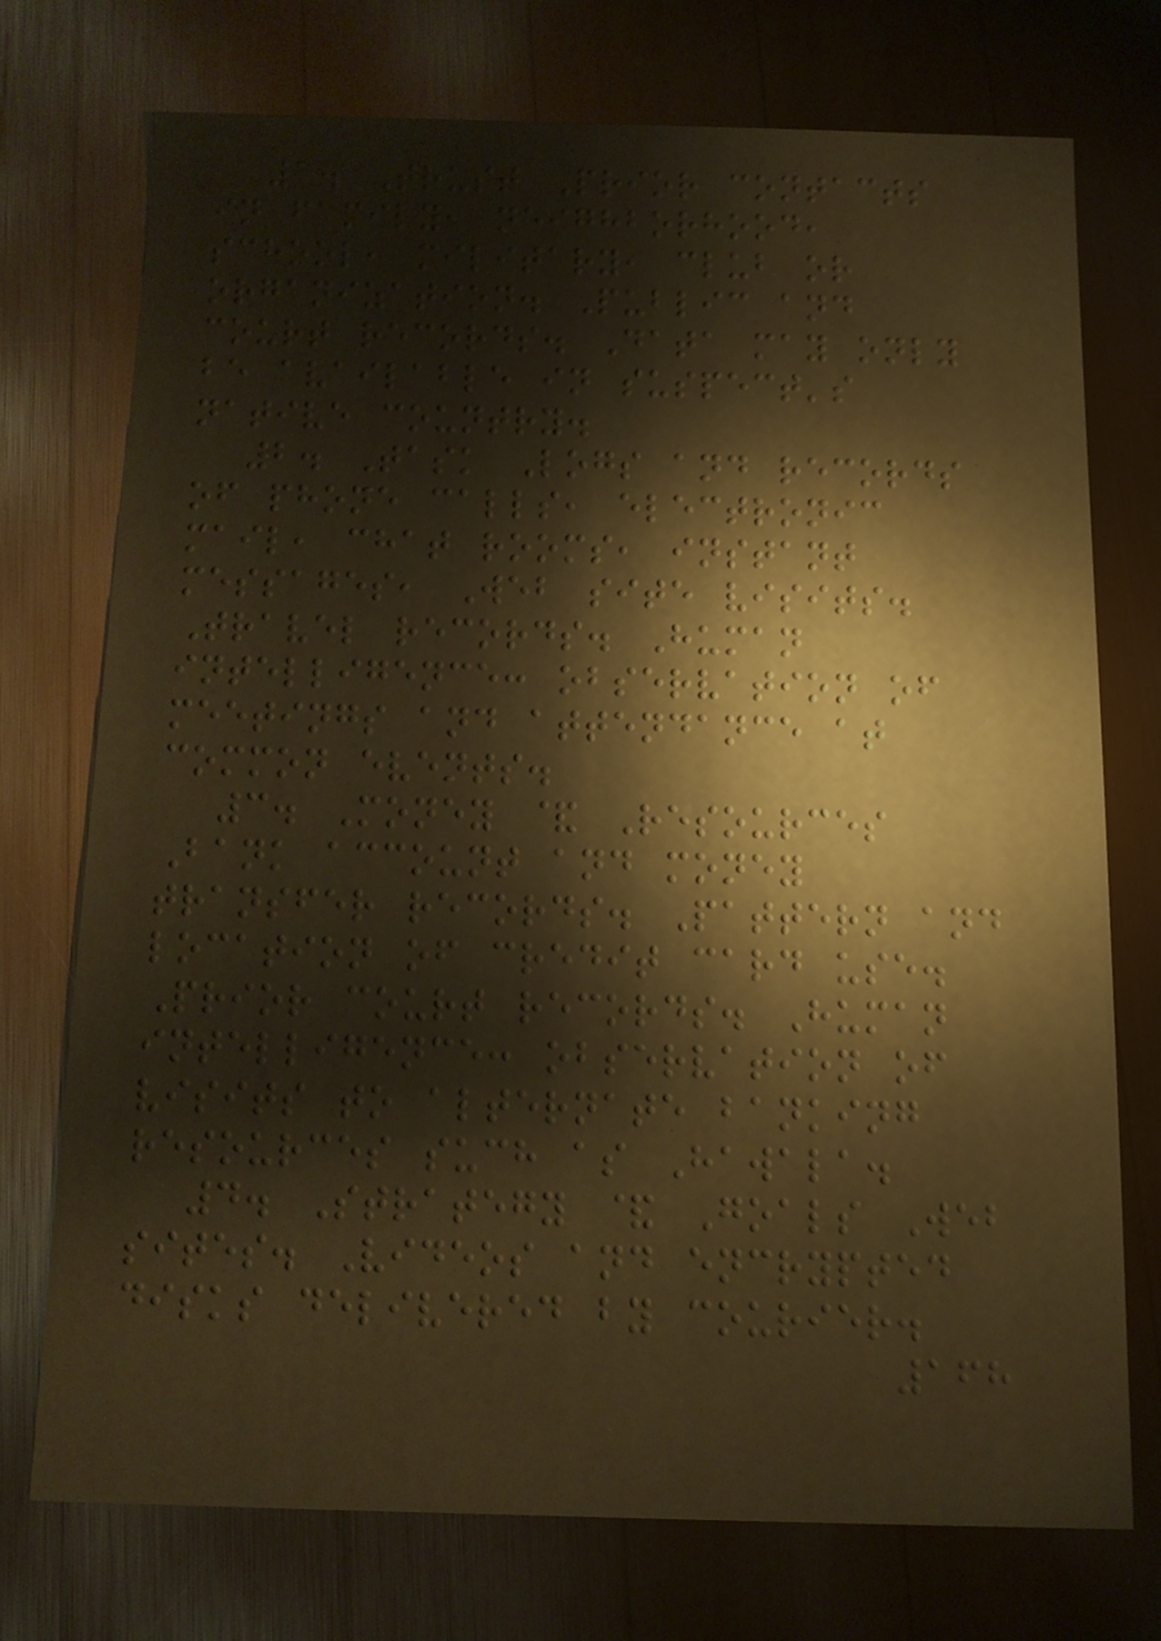1. Trust Prior contacts
in family, neighborhood,
school, military, club or
organization. Public and
court records. Data may only
be available in suspect's
native country.
2. Task Logs and records
of phone calls, electronic
mail, chat rooms, instant
messages, Web site visits.
Travel records. Human
intelligence: observation of
meetings and attendance at
common events.
3. Money & Resources
Bank account and money
transfer records. Pattern and
location of credit card use.
Prior court records. Human
intelligence: observation of
visits to alternate banking
resources such as Hawala.
4. Strategy & Goals Web
sites. Videos and encrypted
disks delivered by courier.
168
